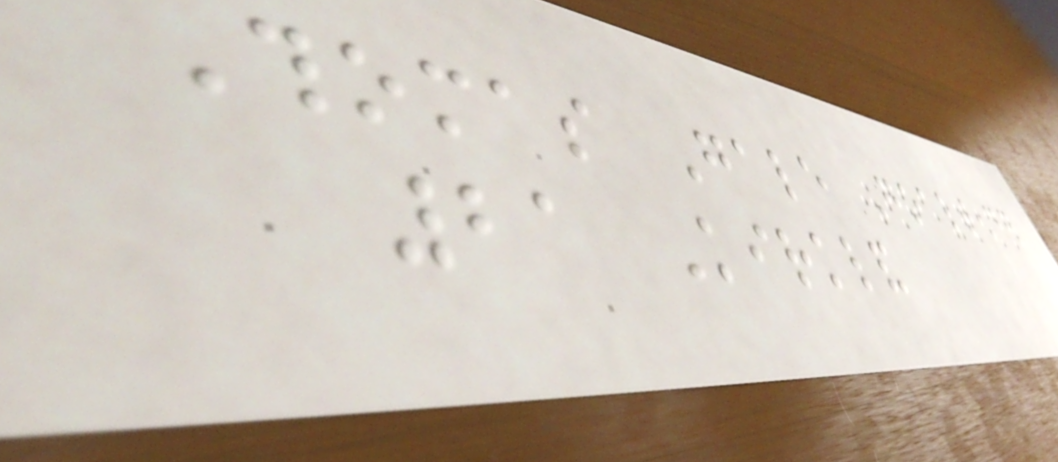Thomas Gale Goaltender
21 Kirkland
